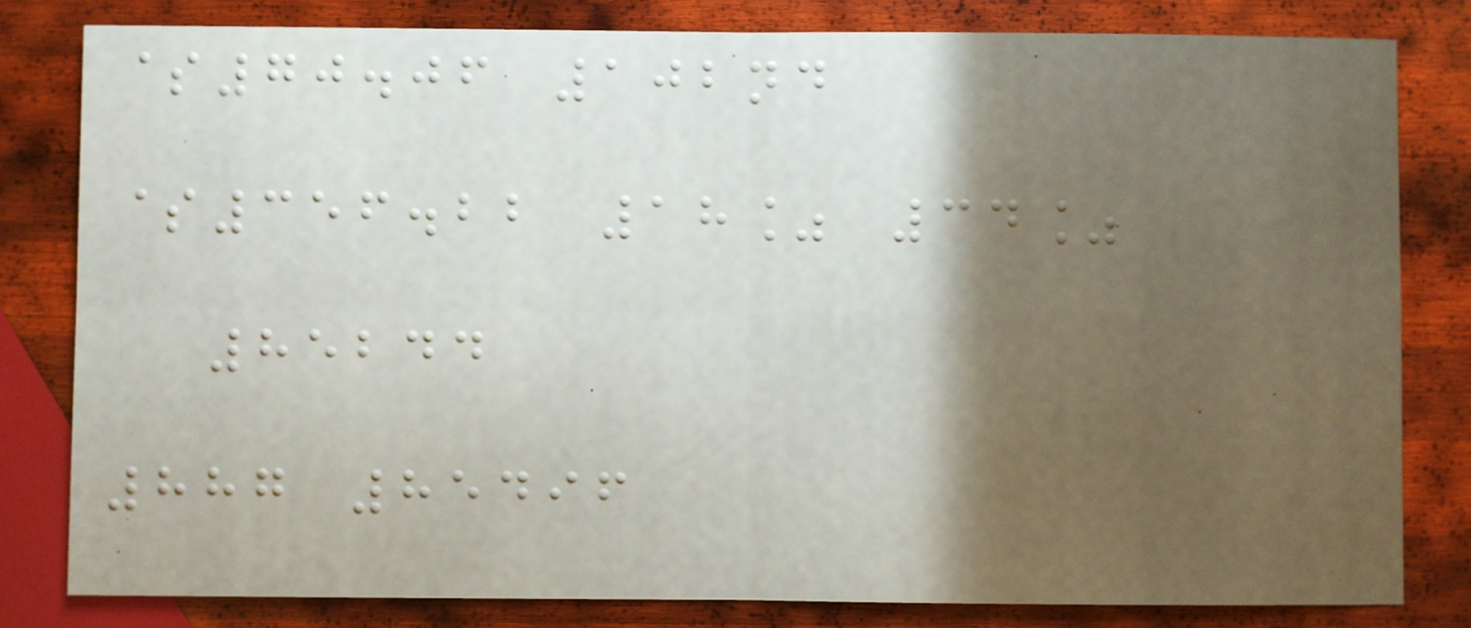$70.06 102nd
$356.22 18% 34%
85244
887 85496
